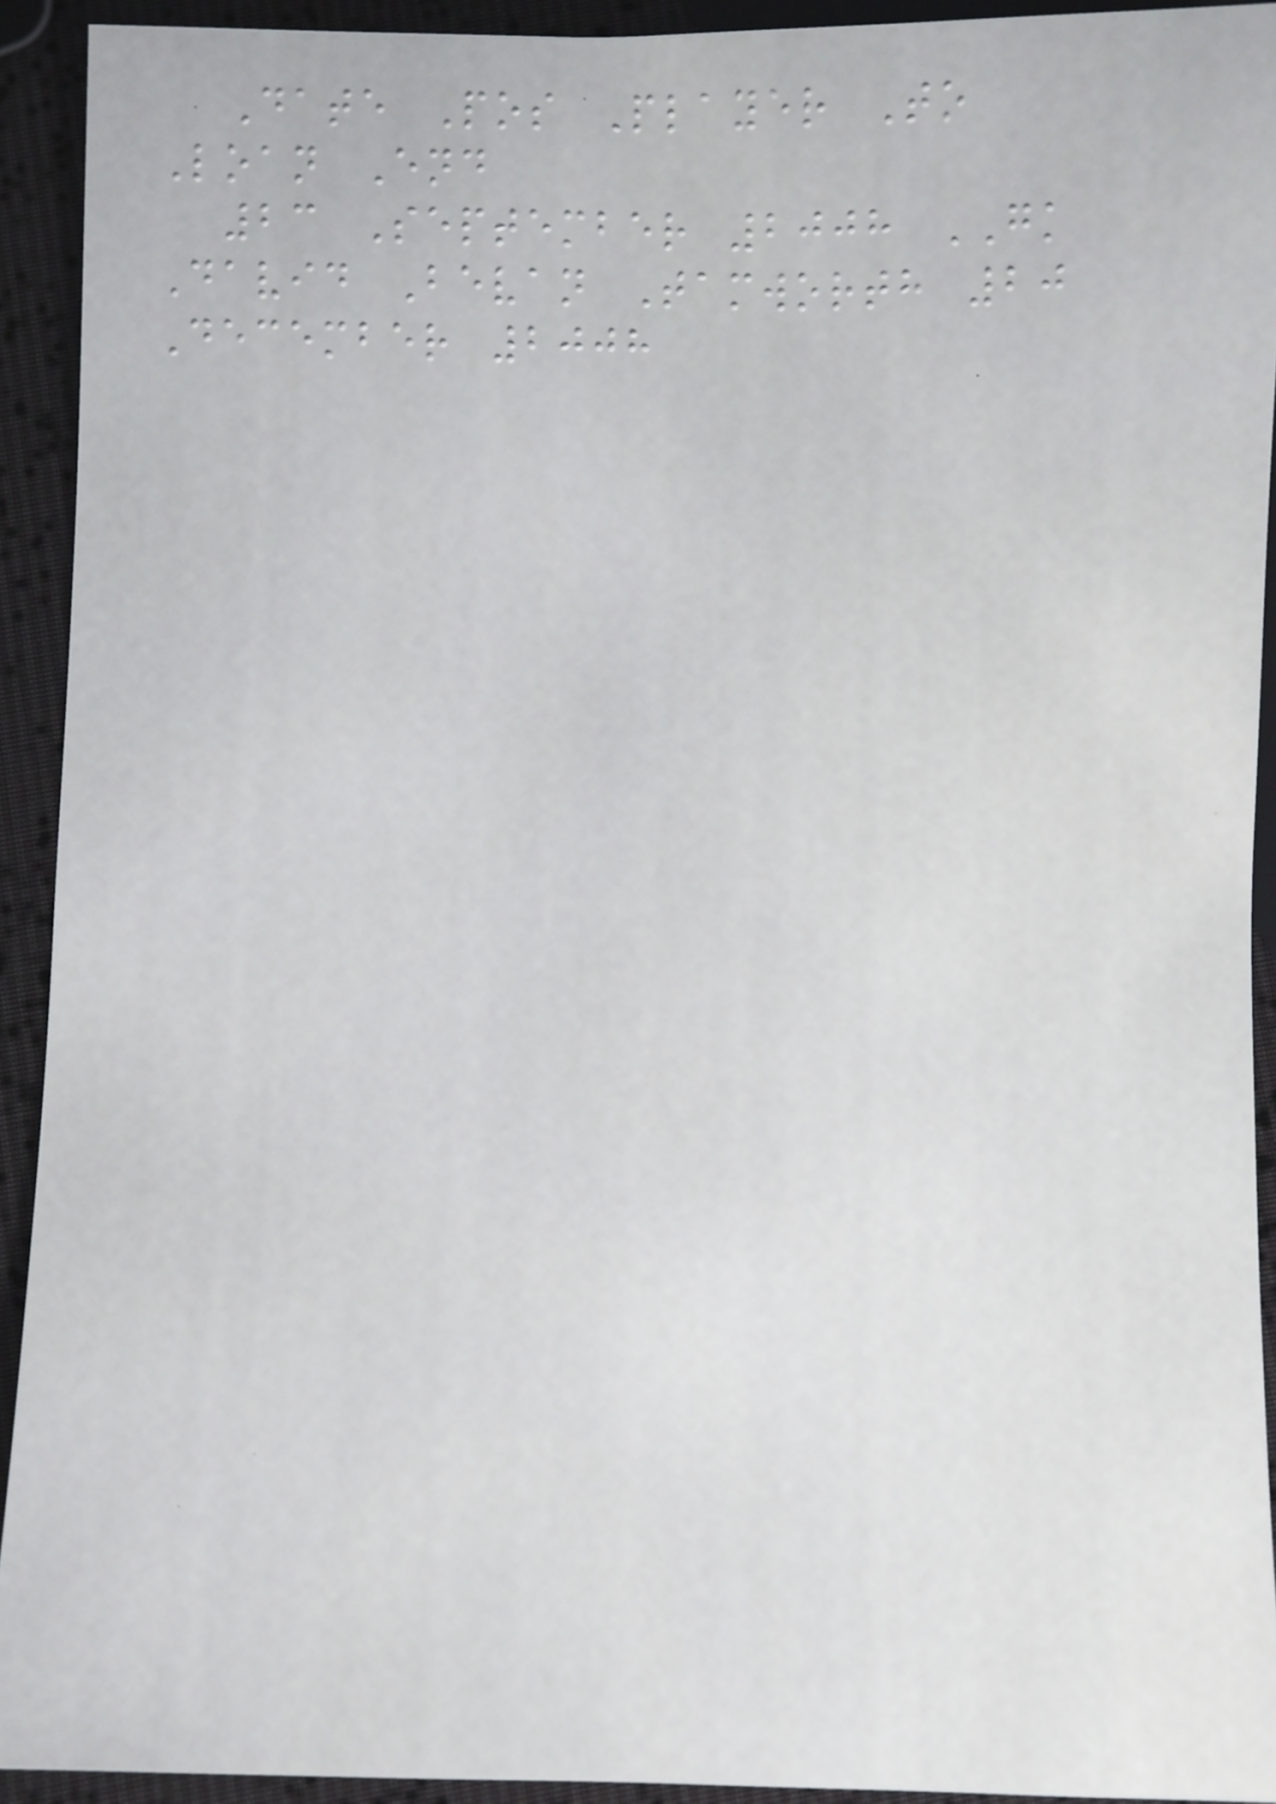Date Pos Player To
Loan End
23 September 2008 GK
David Bevan Tamworth 20
December 2008
